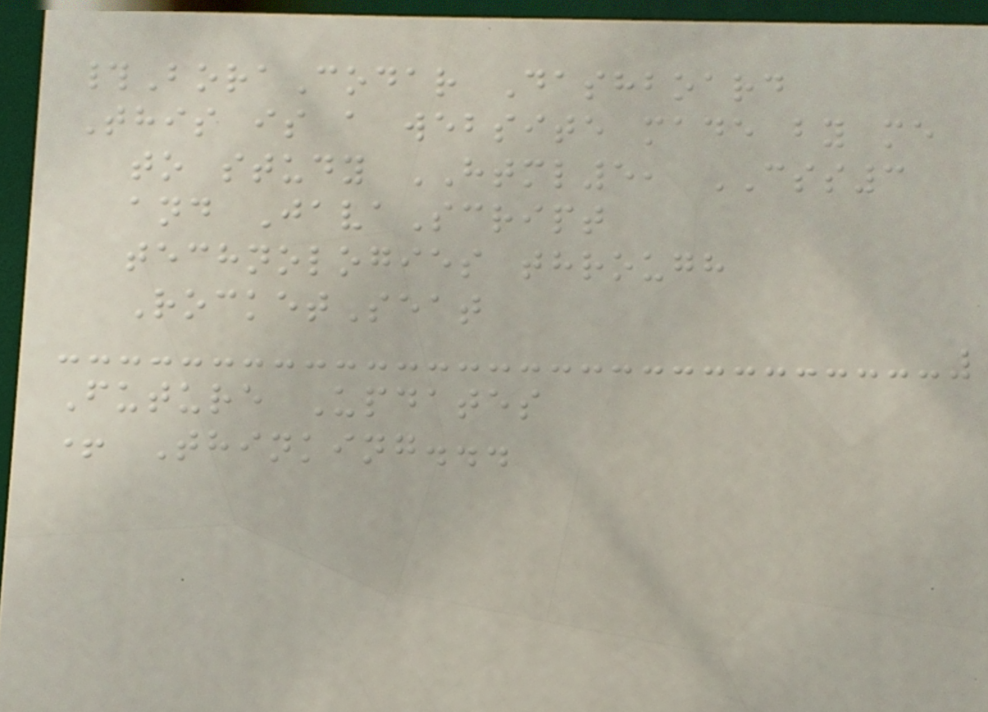#BoraCodar Dashboard
This is a website made by me
to study HTML5, CSS3
and JavaScript
technologies through
RocketSeat
Future Updates
+ Thinking...
